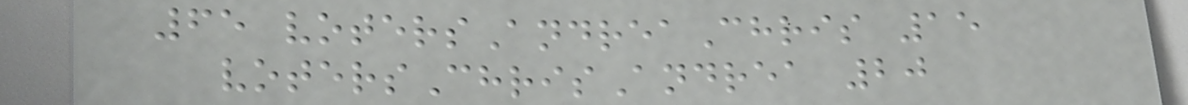65 votersAndreaChris 15
votersChrisAndrea 20
